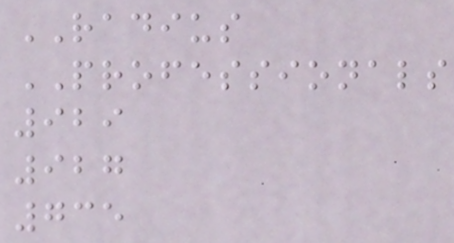RADIUS
PROFESSIONALS
929
927
735
